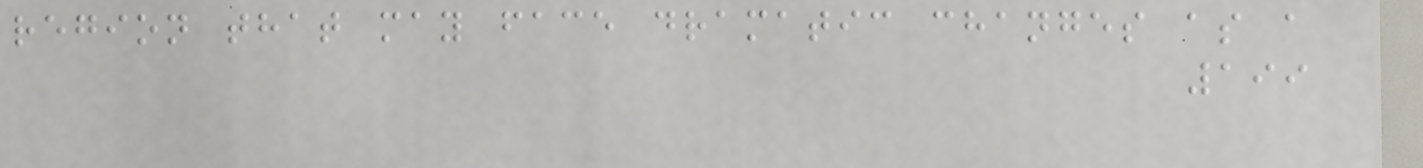region that may face dramatic changes as a
199
